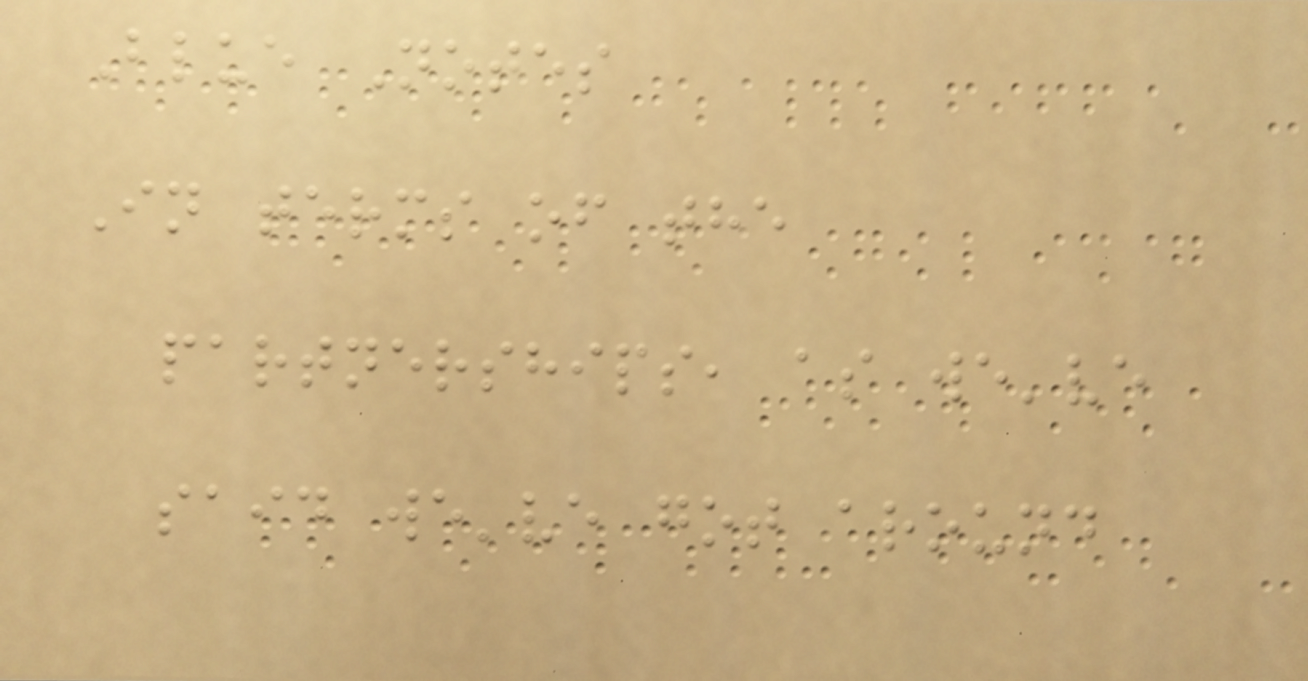Blue Notes
In terms of the
partnerships, as we've
said we've got around
